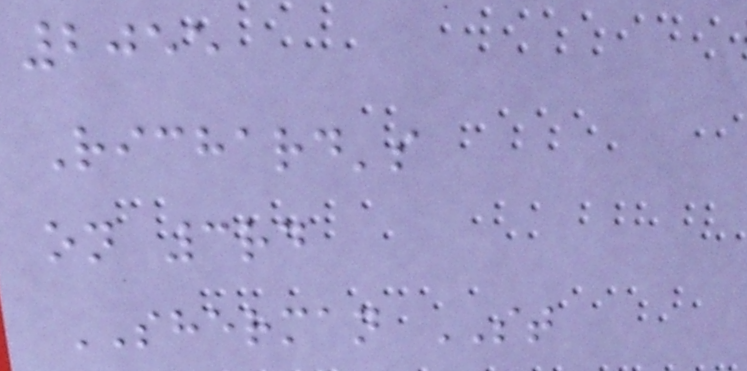2055
Richard's
on 3rd
SHERMAN ST
